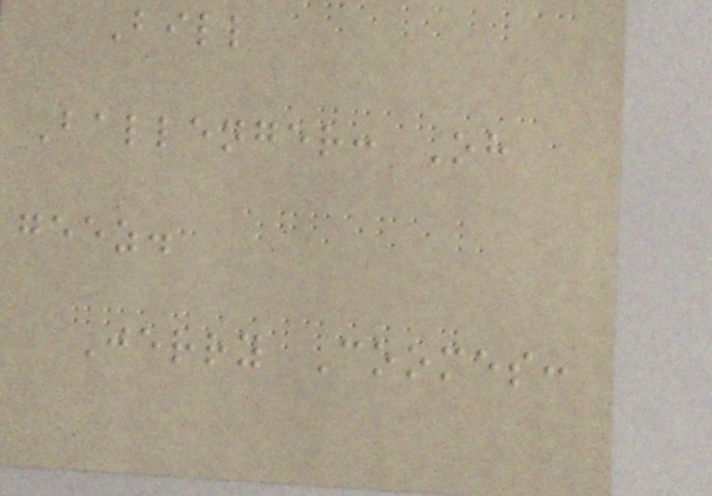Bill
Ballenger: Oh
geez.
Jerry Coomes:
